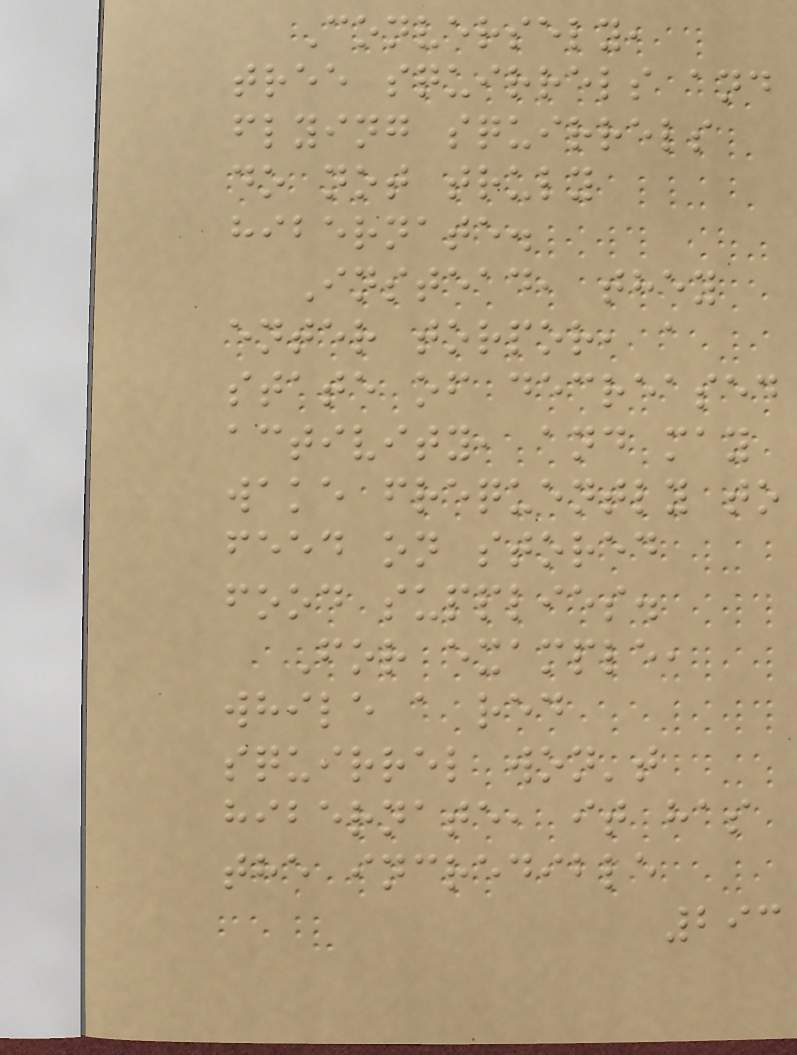Conversely,
tree squirrels and
flying squirrels
do not truly
hibernate.
Instead, they
enter torpor, a
state of decreased
activity, and may
wake frequently to
feed on stored
food supplies.
For example,
while a red
squirrel won't
hibernate, it has
the incredible
293
